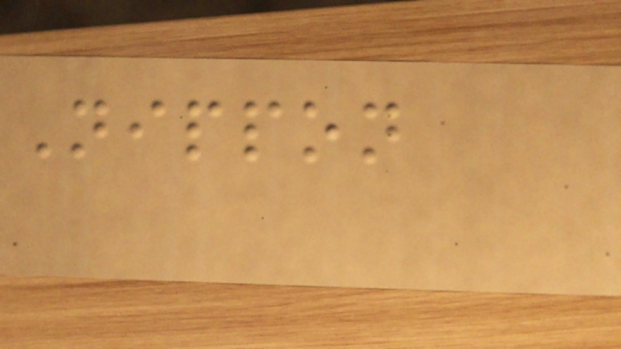Nippon
